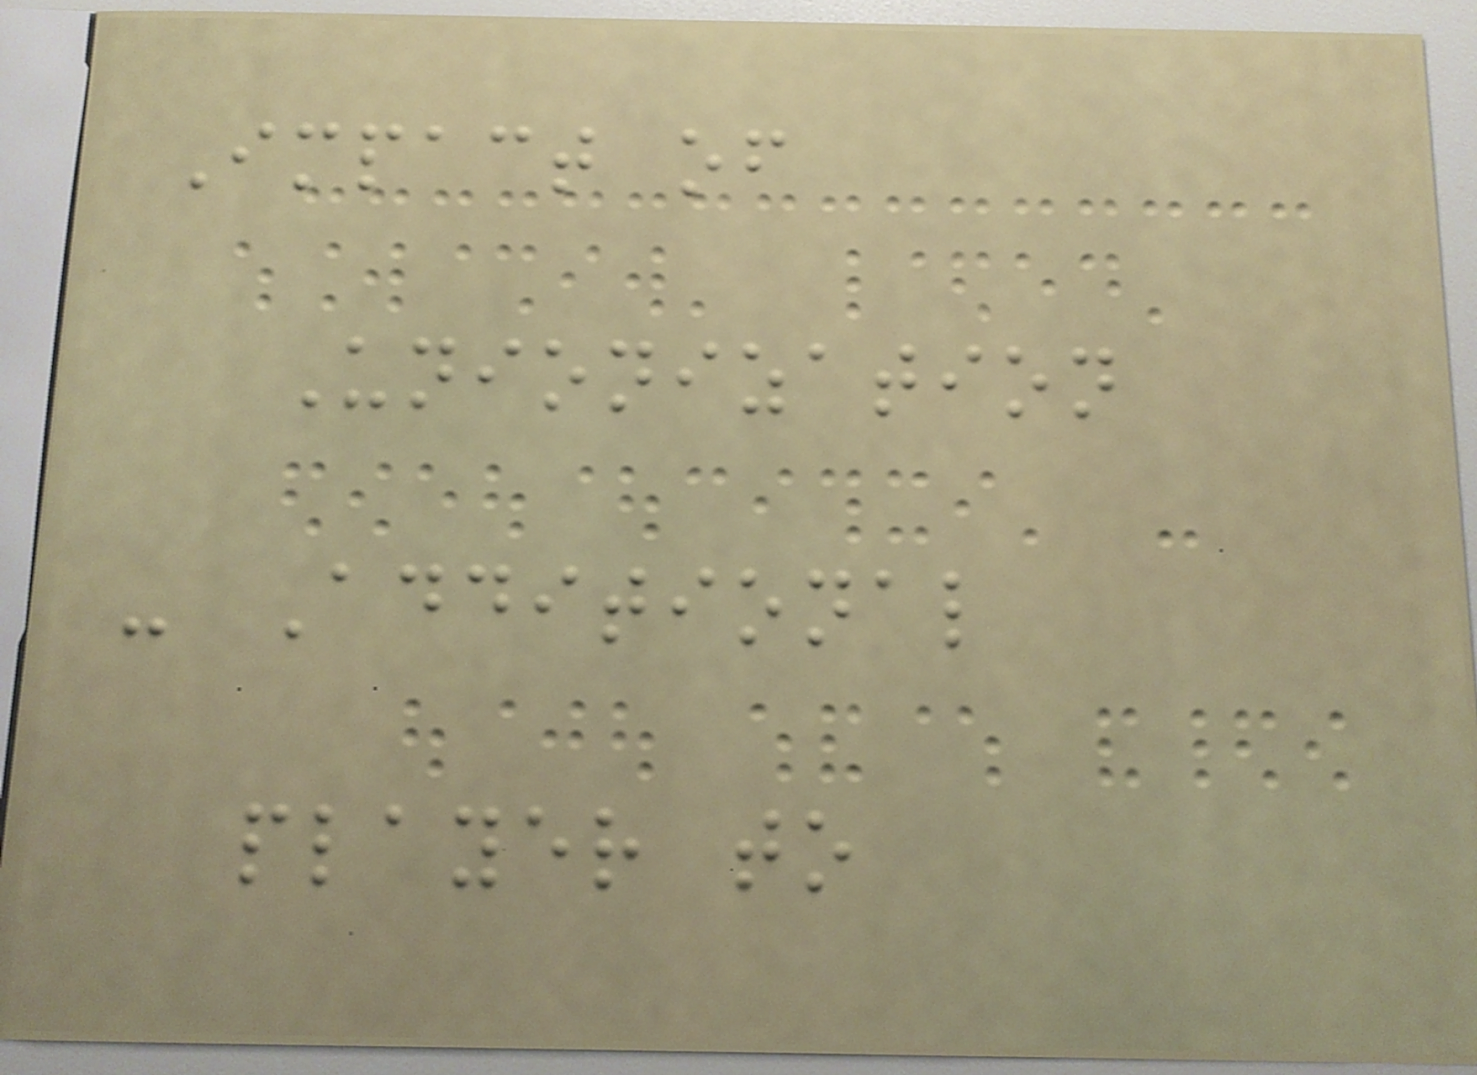Impact of
Unionization
- Additional
player to
